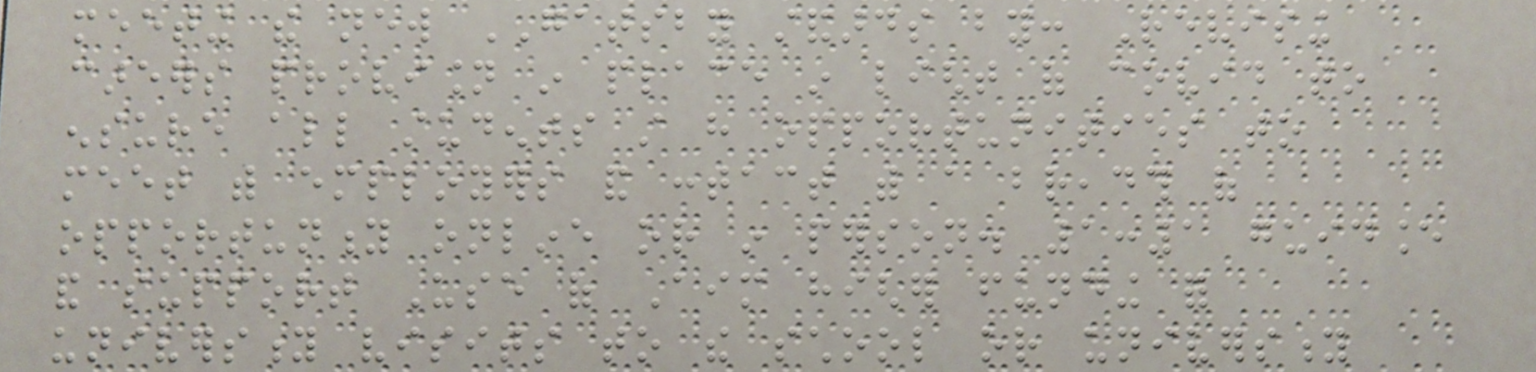meeting the new GATSBY standards by: Revising
careers provision in place in light of covid to
ensure all students still have opportunities to
meet with employers and contact with a breadth of
opportunity online or in person. 1:1 guidance
and support Use of Aim higher funding for
university visits to the school or university
